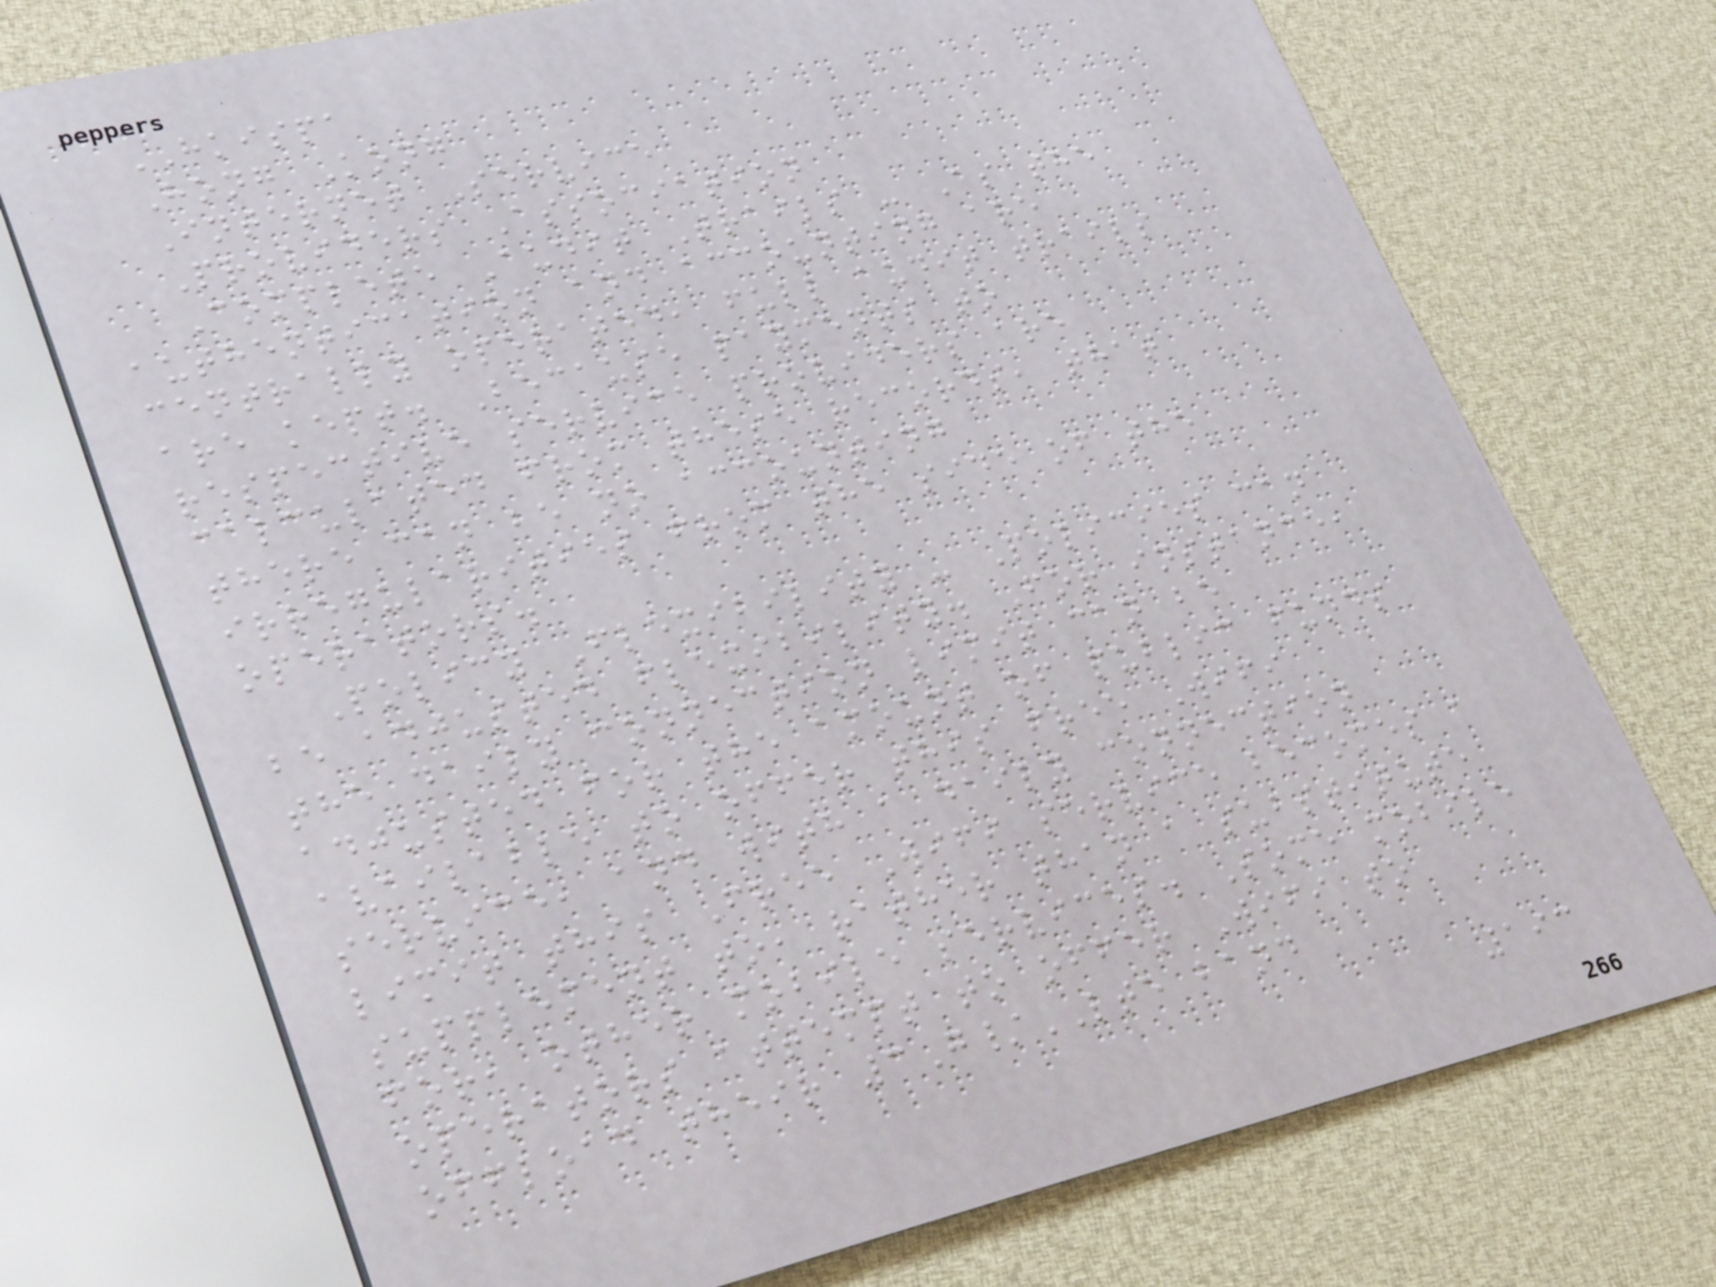HKISPA
Hong Kong
Internet Service
Providers Association
Complete Audit Trails - As the
authentication and accounting are
centrally operated, full audit trails
are kept. Because payments to
respective service providers are
calculated from these records, that
there can be no accounting
irregularities from the side of the
operators.
Policy Flexibility - Policies can
be adjusted flexibility. For instance,
the daily connection limit can be
adjusted for the amount of public funds
available to offer this free Wifi
service, and with a daily connection
limit this Free Wifi service becomes a
supplement to, rather than a substitute
for, other mobile services. Some mobile
operators attempt to offer Wifi to
offload their 3G/LTE band
193
